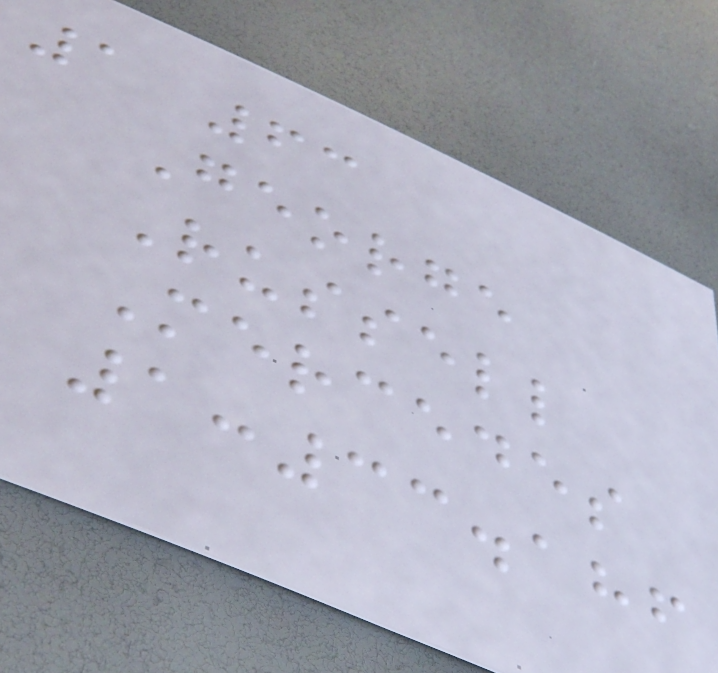1 63
George
Russell
Mercedes
1:33.186
